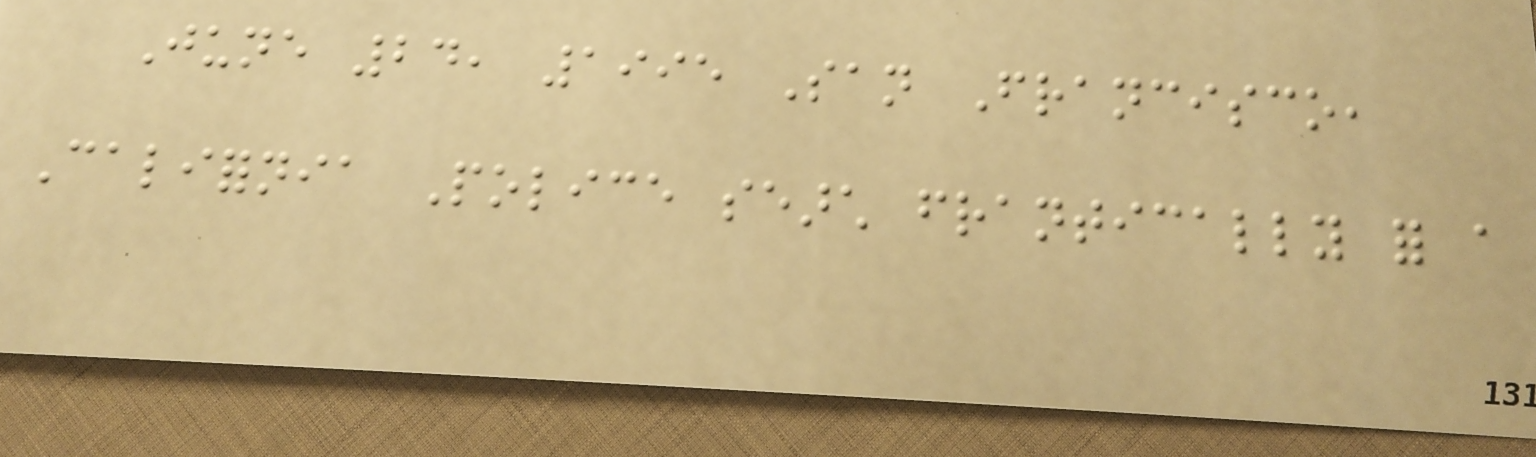June 24, 1995 San Francisco,
California Police search frantically for a
